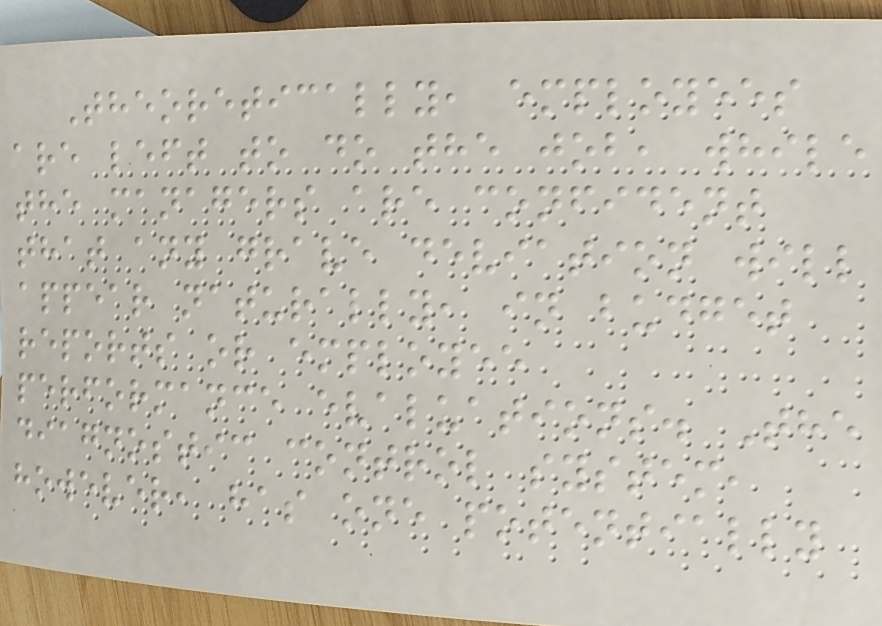Theoretically, employees
are left to do the job, while
the managers are confident
that any grave deviation will
appear naturally, in budget
reports or employee
performance evaluations. The
diagnostic control system,
however, has one potentially
